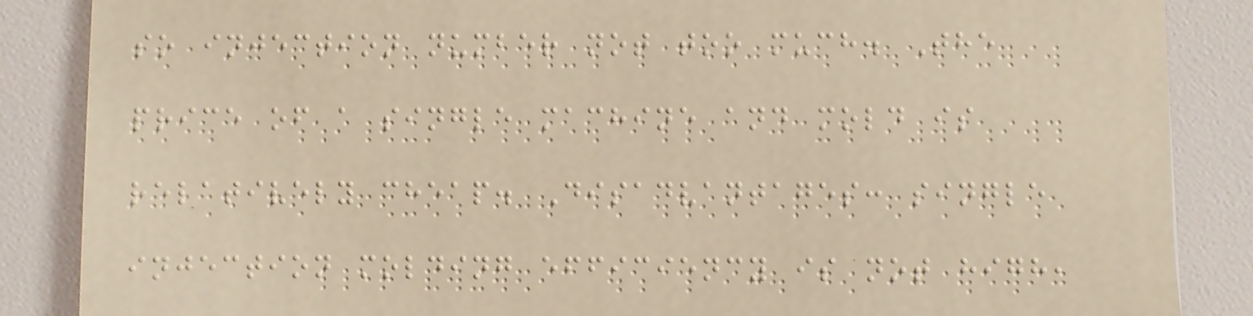so injection number not too much. The
price of a single machine and mold is
relatively cheap. Disadvantages: single
injection molding efficiency is not high,
